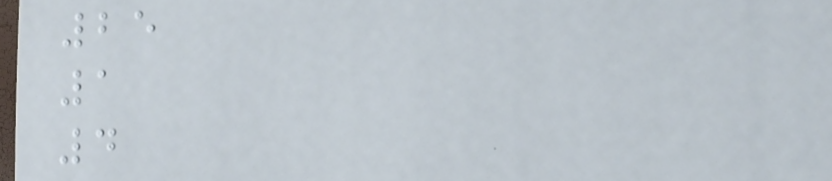25
1
4
